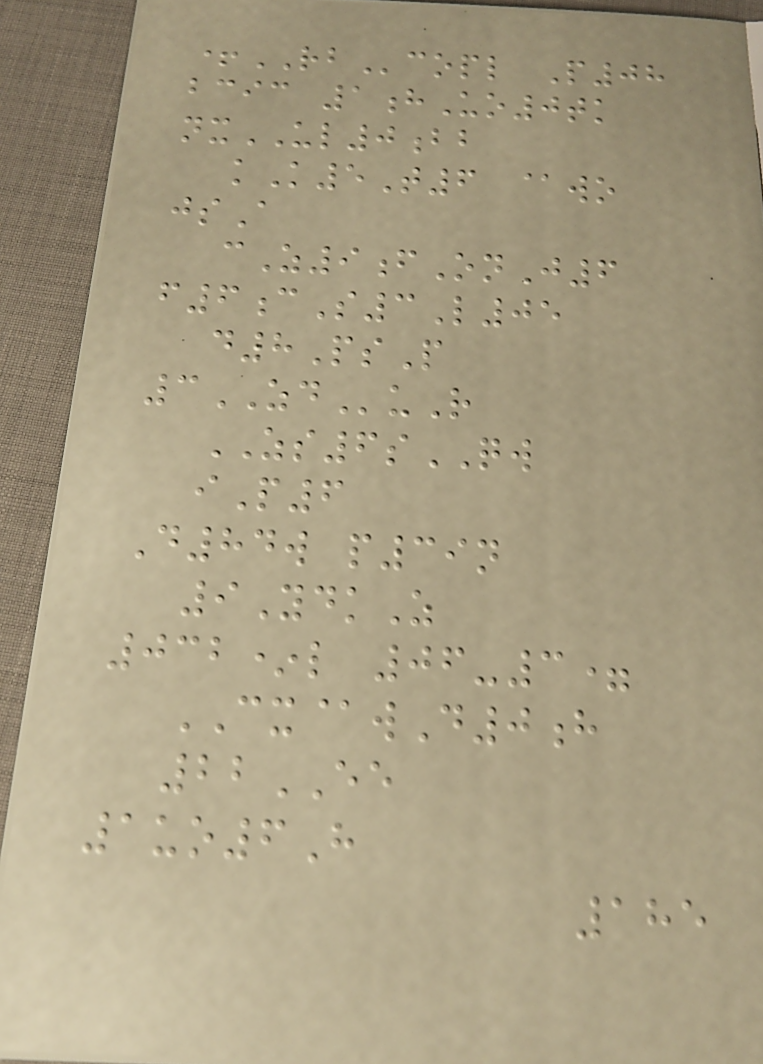+RBcopl P08
bcic 1hUo0tk
nxUL0bb
kK5T6 @wo
jsA
cZ9fOnJ6
f6cS3L05
d8PsP
3ZDuR
ZS6sQW
iP6
D84w p39n
9YdkZ
032*l 06-3=
CX@wD0h
22EE
1uo6H
185
